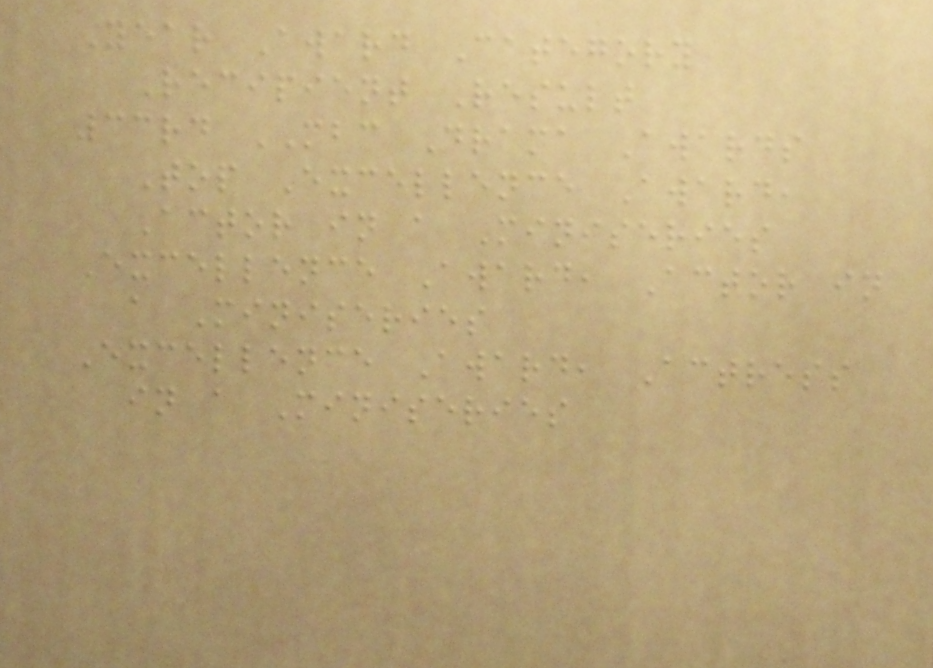Year Award Category
Recipient Result
33rd MBC Drama Awards
Top Excellence Award,
Actor in a Miniseries
Excellence Award, Actor in
a Miniseries
Excellence Award, Actress
in a Miniseries
